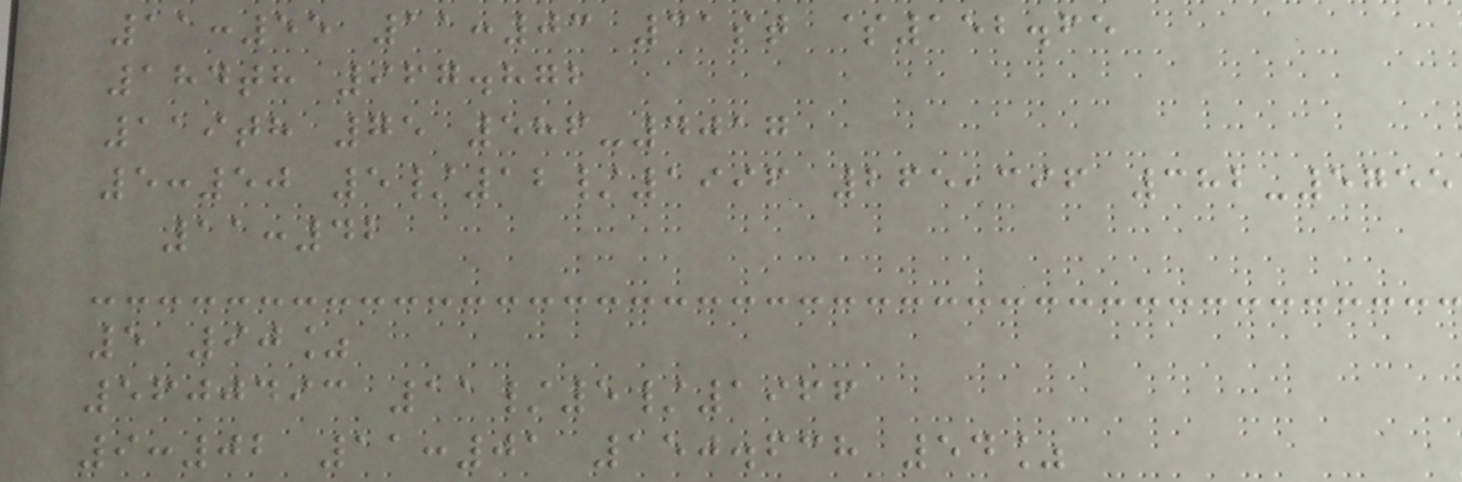11:55 11:03 31st $152.65
184th 967.872
119th 75 586-4017
5:50 5/12/1996 265,396 382-5755
11:42
5 90%
5600493 11/5/1966
9:02 11:01 150.638 54%
